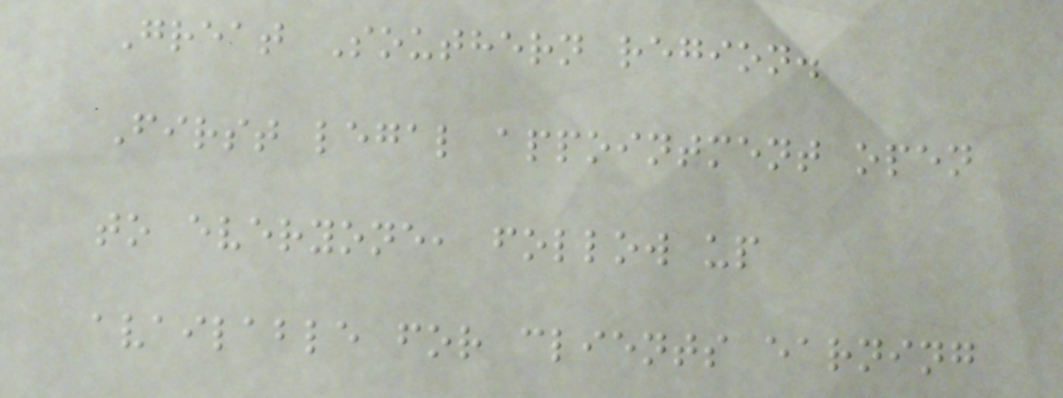Great Southern region.
First legal appointment open
to everyone, follow up
available for clients earning
